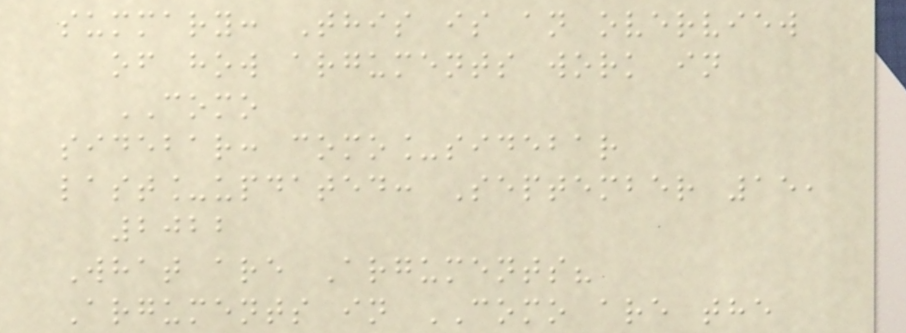summary: This is an overview
of how arguments work in
COMO
sidebar: como_sidebar
last_updated: September 15,
2022
What are Arguments?
Arguments in COMO are the
